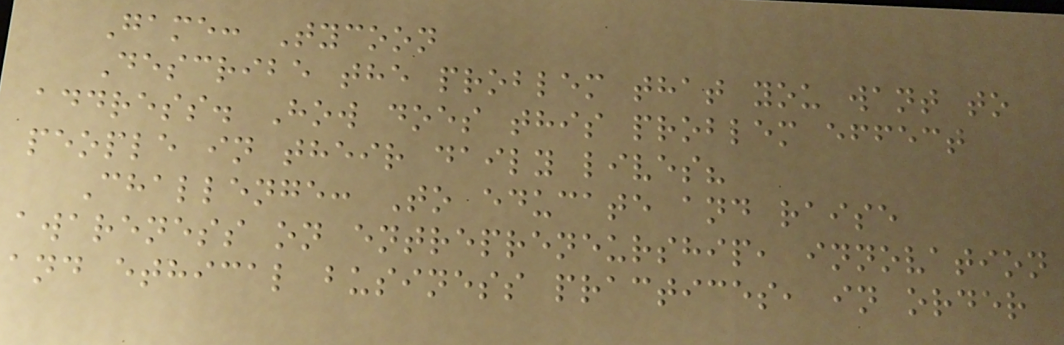Game: Tycoon
Describe the problem that you want to
address. How does this problem effect
people in their daily lives?
Challenge: To educate and raise
awareness on entrepreneurship, innovation
and ethical business practices, in order
